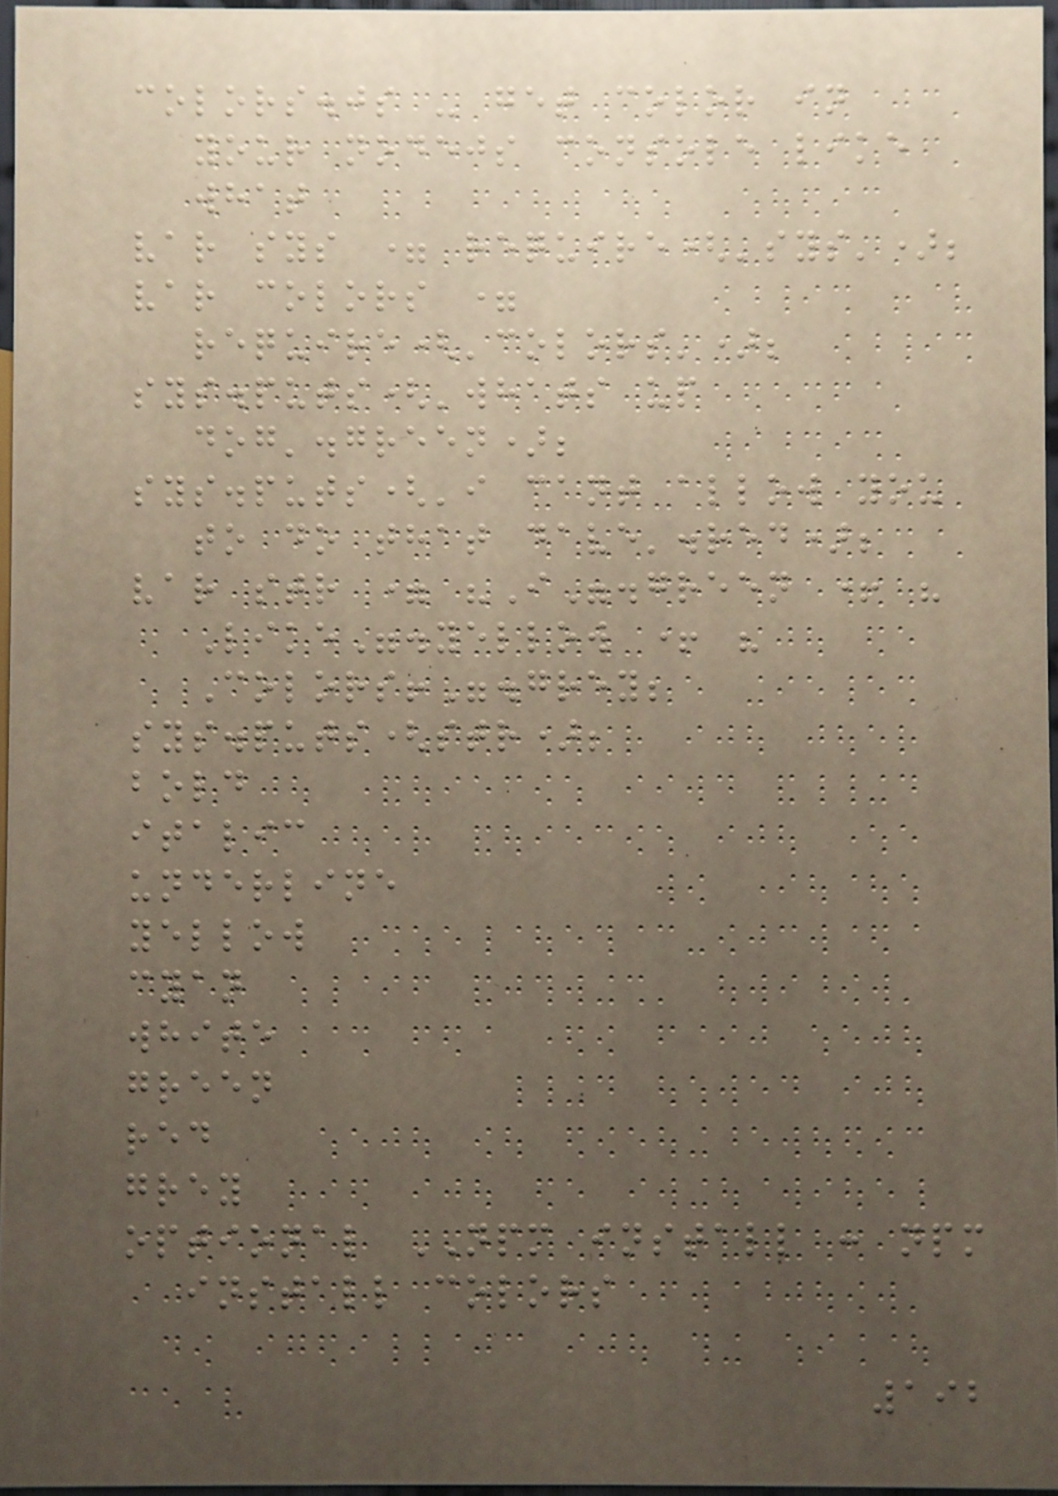colors.js - get color in
your nodejs console like
what
var sys = require('sys');
var colors =
require('colors');
sys.puts('whats up
dog'.green);
sys.puts('i cant allow you
to do that dave'.red);
var str = "I".green + "
Like".yellow + "
Colors!".grey;
sys.puts(str);
bold
italic
underline
yellow
cyan
white
green
red
grey
optional NPM install : npm
install colors
192
